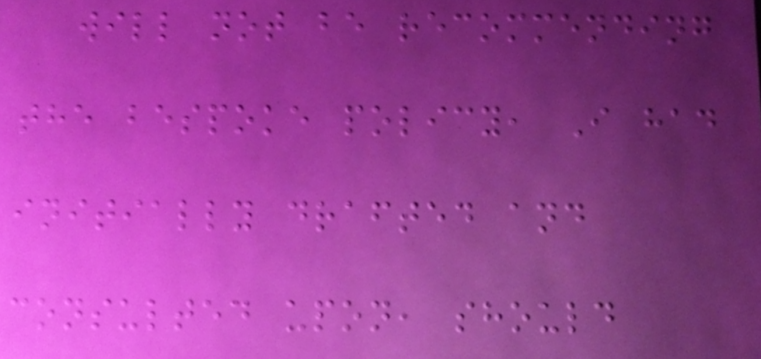will not be recommending
the bespoke policy, I had
initially drafted and
consulted upon, should
